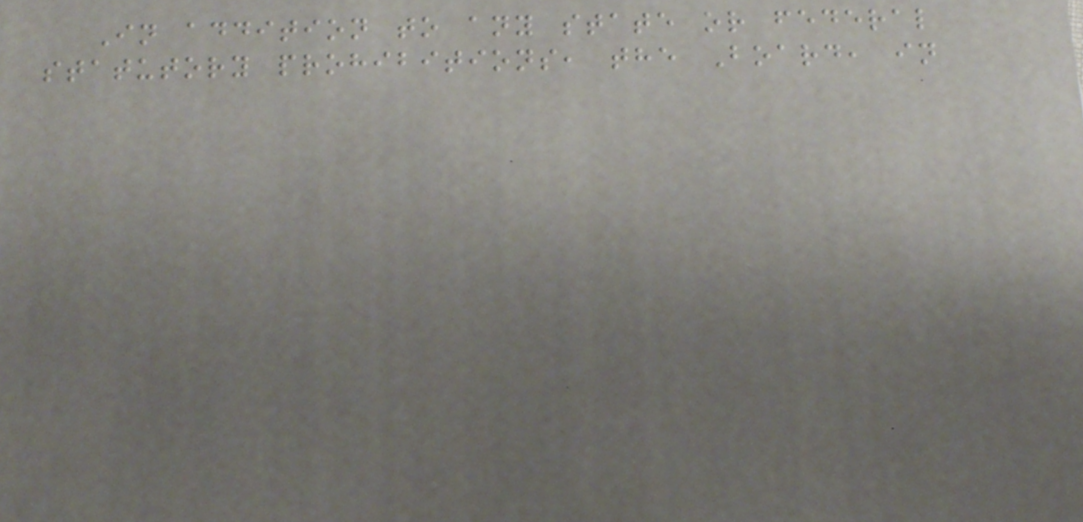In addition to any state or federal
statutory prohibitions, the Board, in
